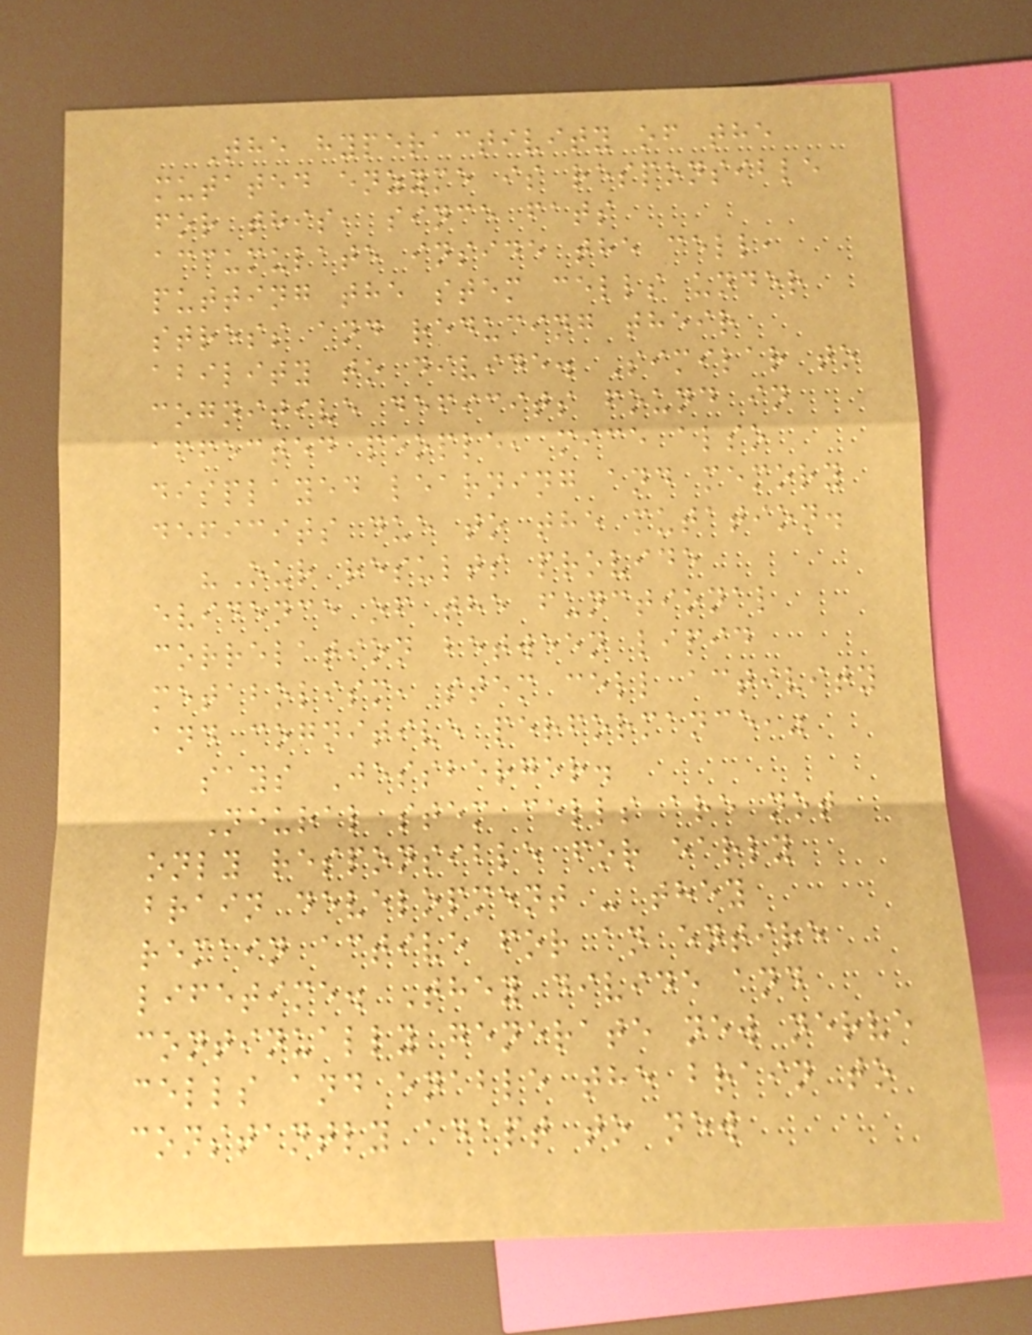The hyperactivity of the
mutated enzyme is responsible
for this, since fats
accumulate inside the cell,
putting the stem cells under
stress and reducing their
ability to divide. Similar to
cognitive deficits found in
affected people, mice also
displayed learning and memory
deficits due to the mutation.
"Our results provide
evidence of the functional
correlation between lipid
metabolism, stem cell activity
and cognitive performance,"
says Jessberger.
Neural stem cells are not
only responsible for early
brain development - they
remain active for an entire
lifetime. They divide and
continually generate new nerve
cells and enable the brain to
constantly adapt to new
